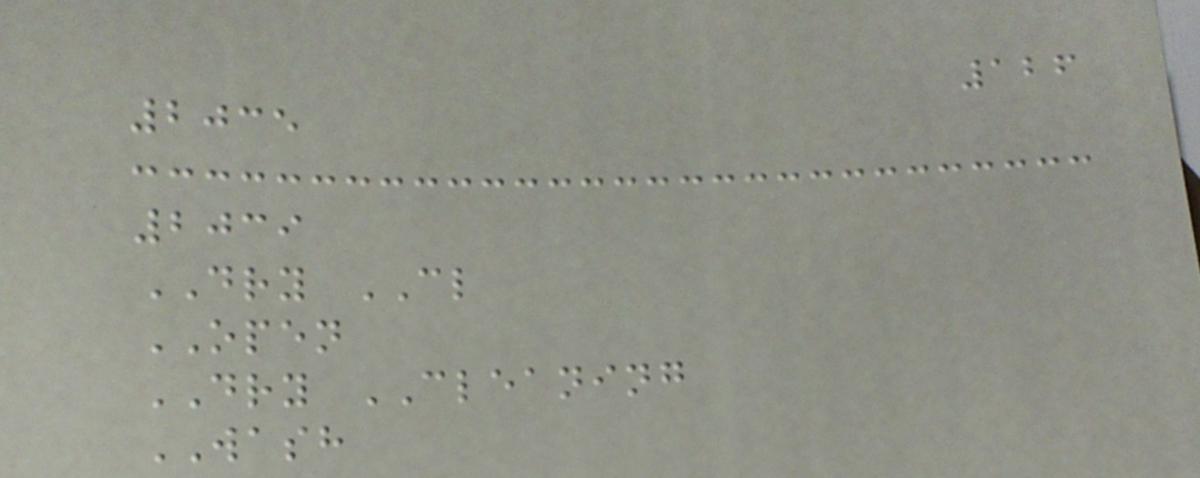126
2035
2039
DRY CL
OPEN
DRY CLEANING
WASH
